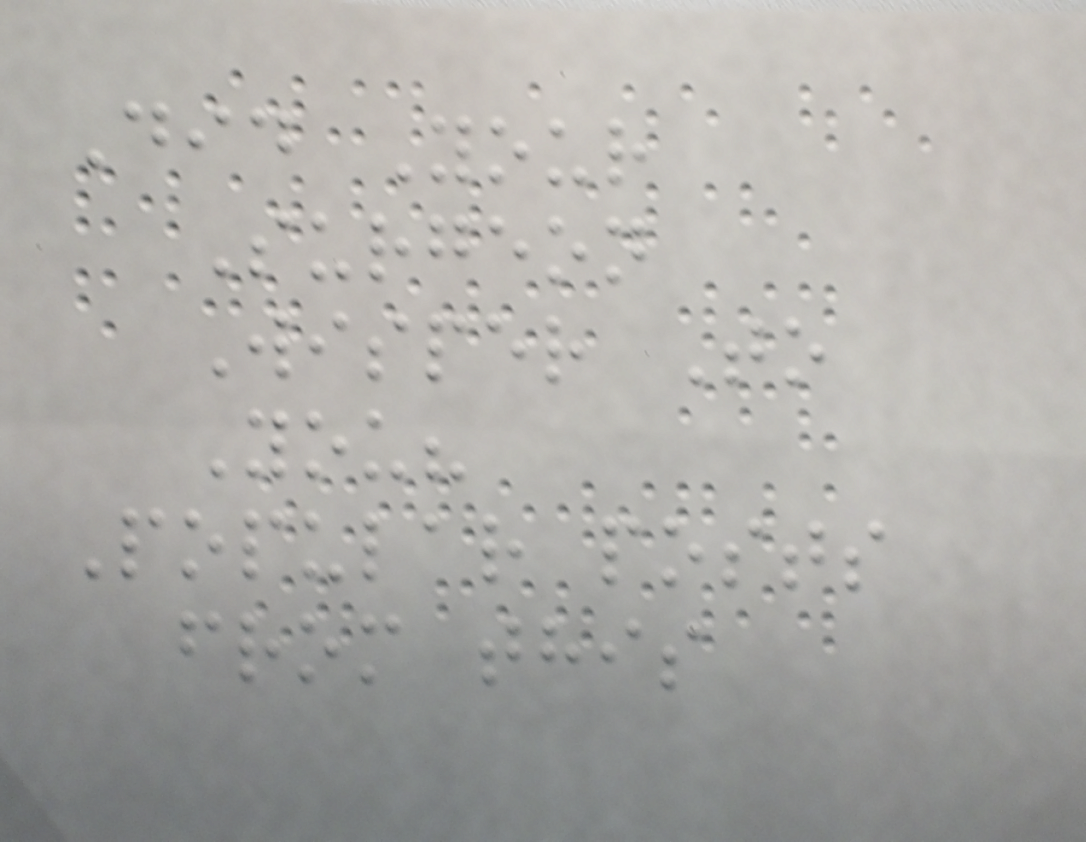Did Your
Surgeon
Wisper To
You?
Popular posts
from this
